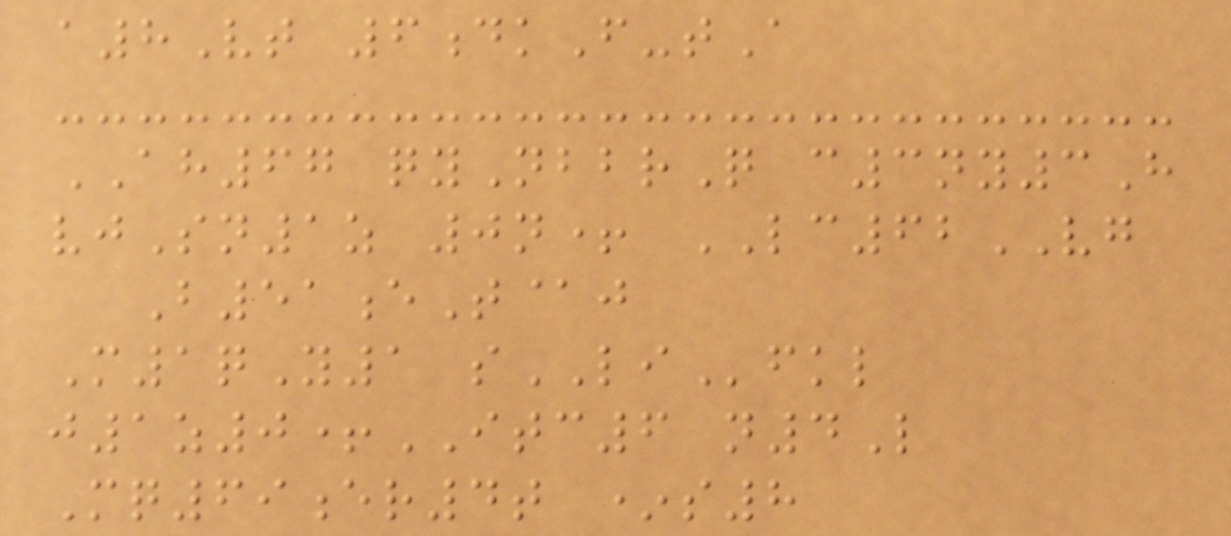a8Vt 6dkF-tA
AH67 qyNbbrQ c3ny3H
vjSn1z 0n+ LC62VG
B51eT@j
M1qY1 sLIfkl
j1z0+ITC6 n4L
Mq69er4t *s8
